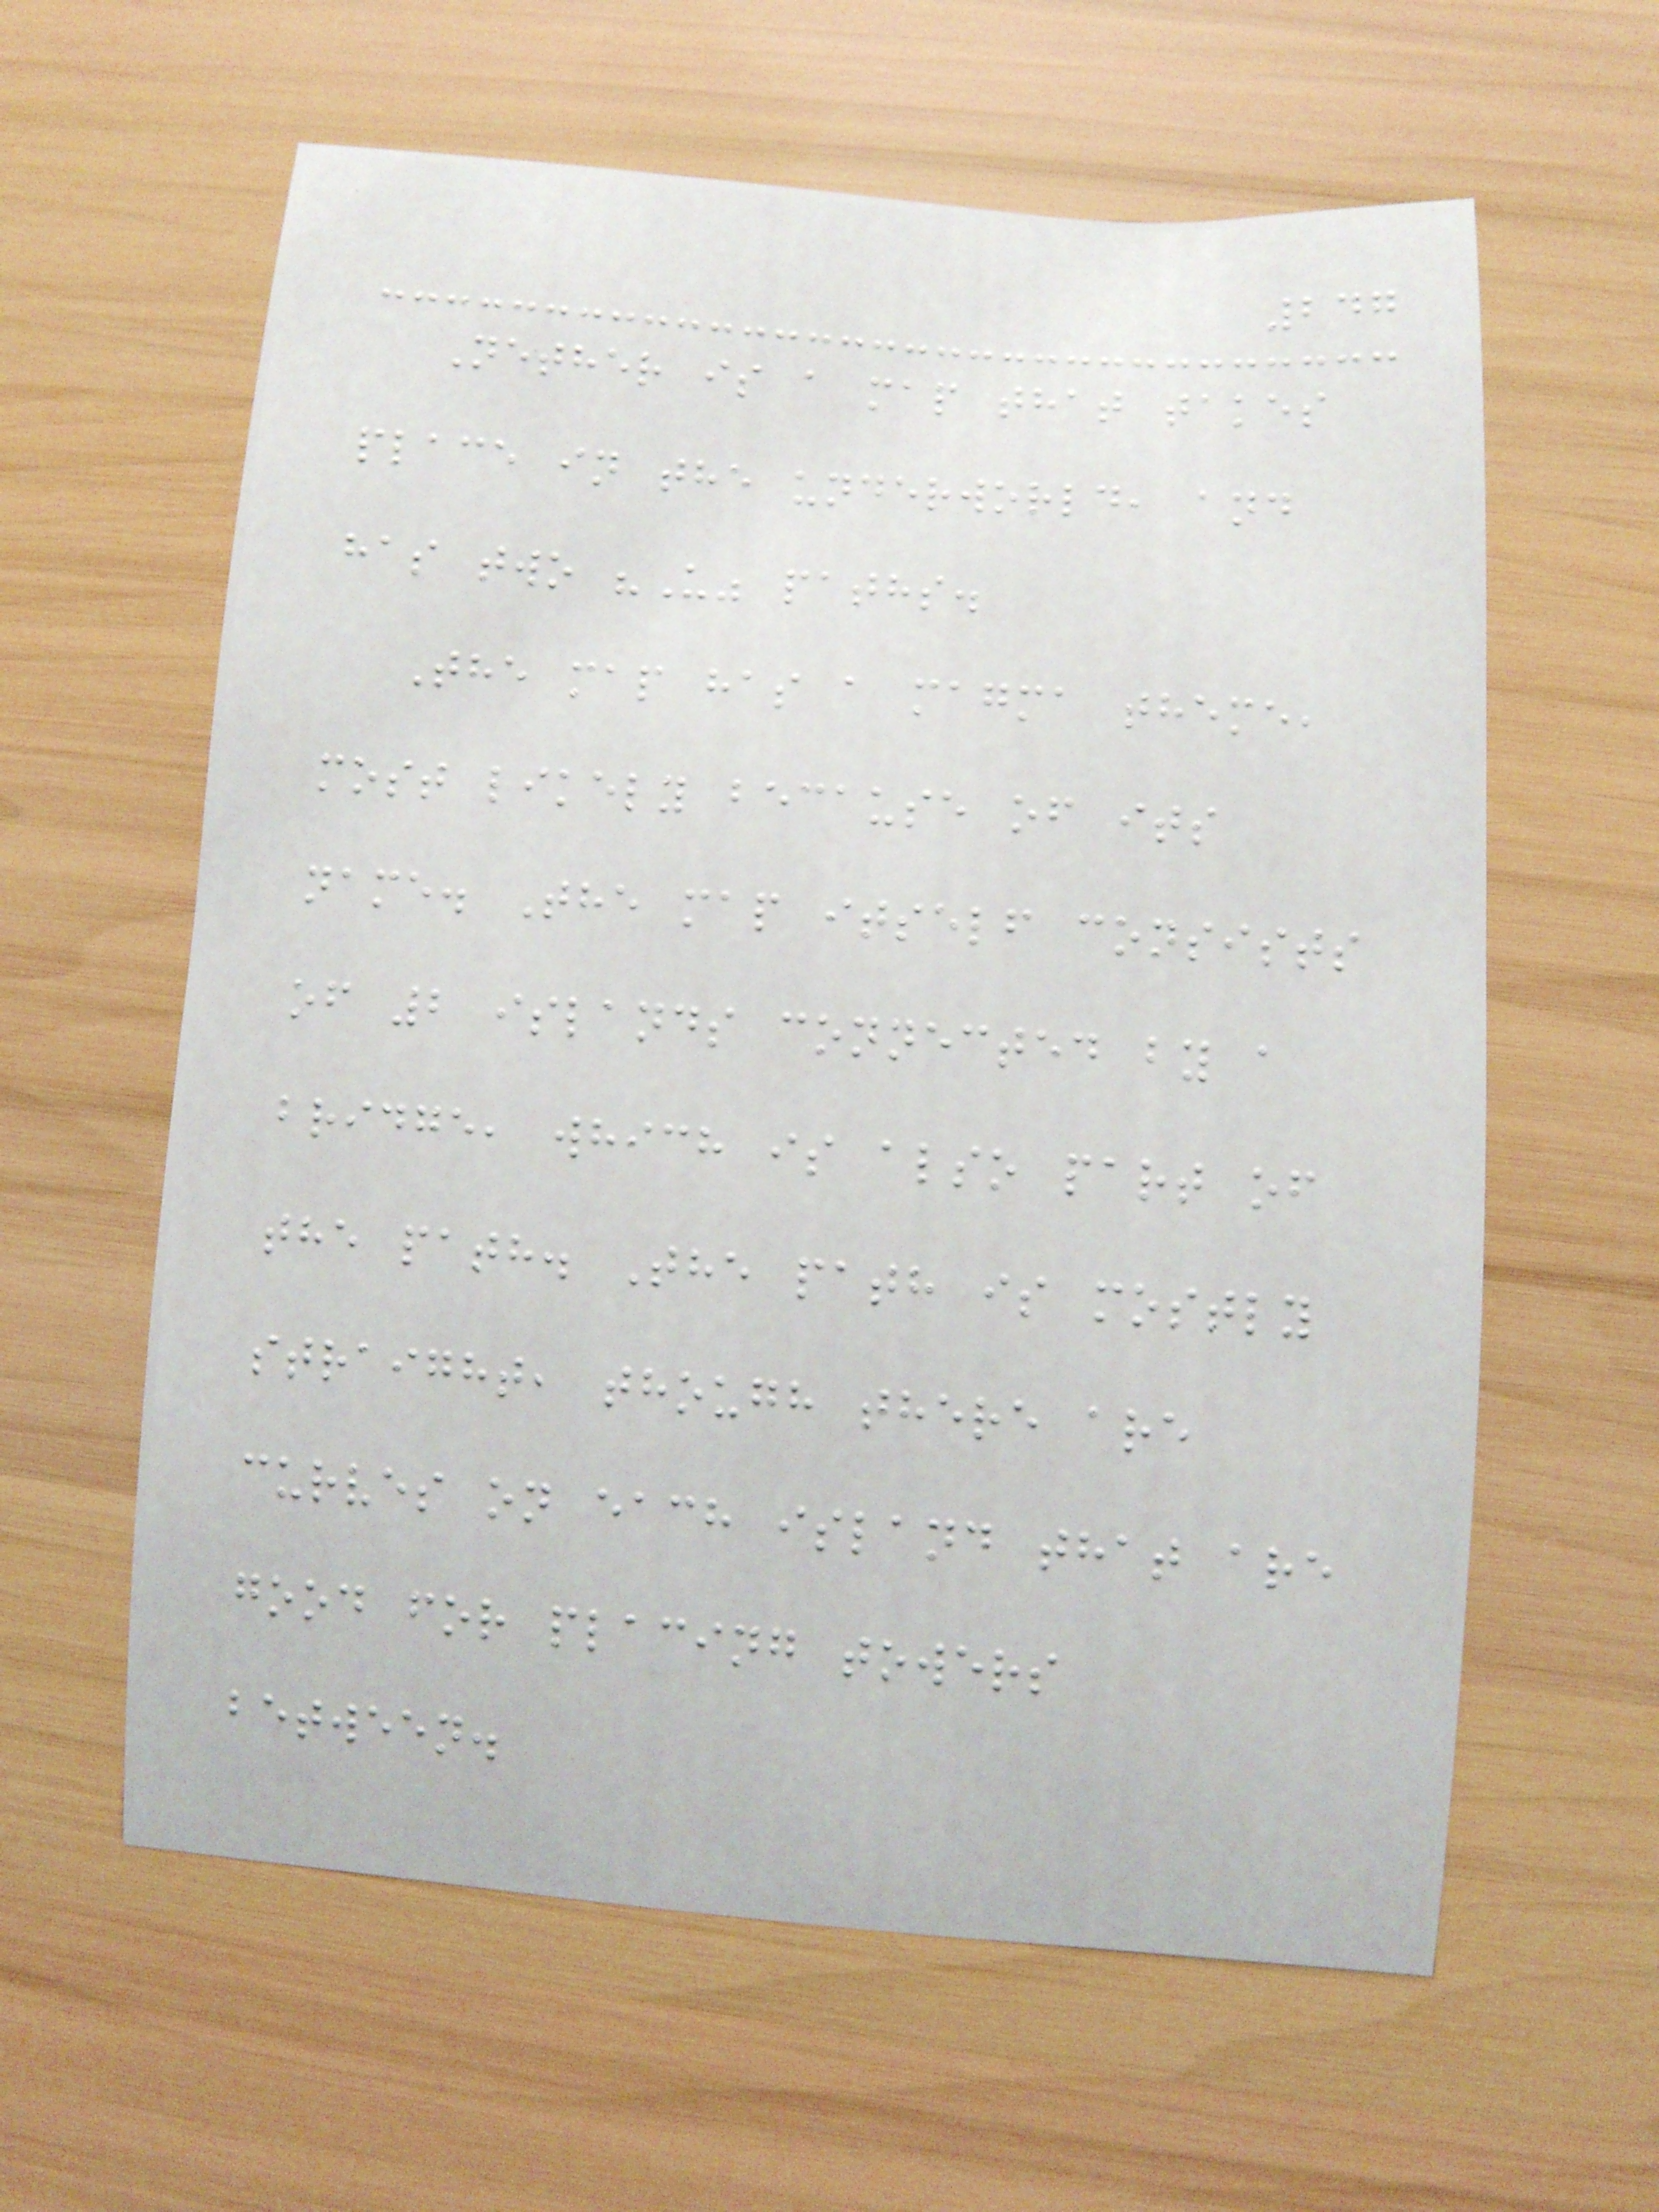247
Nether is a map that takes
place in the underworld, and
has two "U" paths.
The map has a magma theme,
most likely because of its
name. The map itself consists
of 2 islands connected by a
bridge, which is also part of
the path. The path is mostly
straight, though there are
curves on each island that are
good for placing towers
between.
